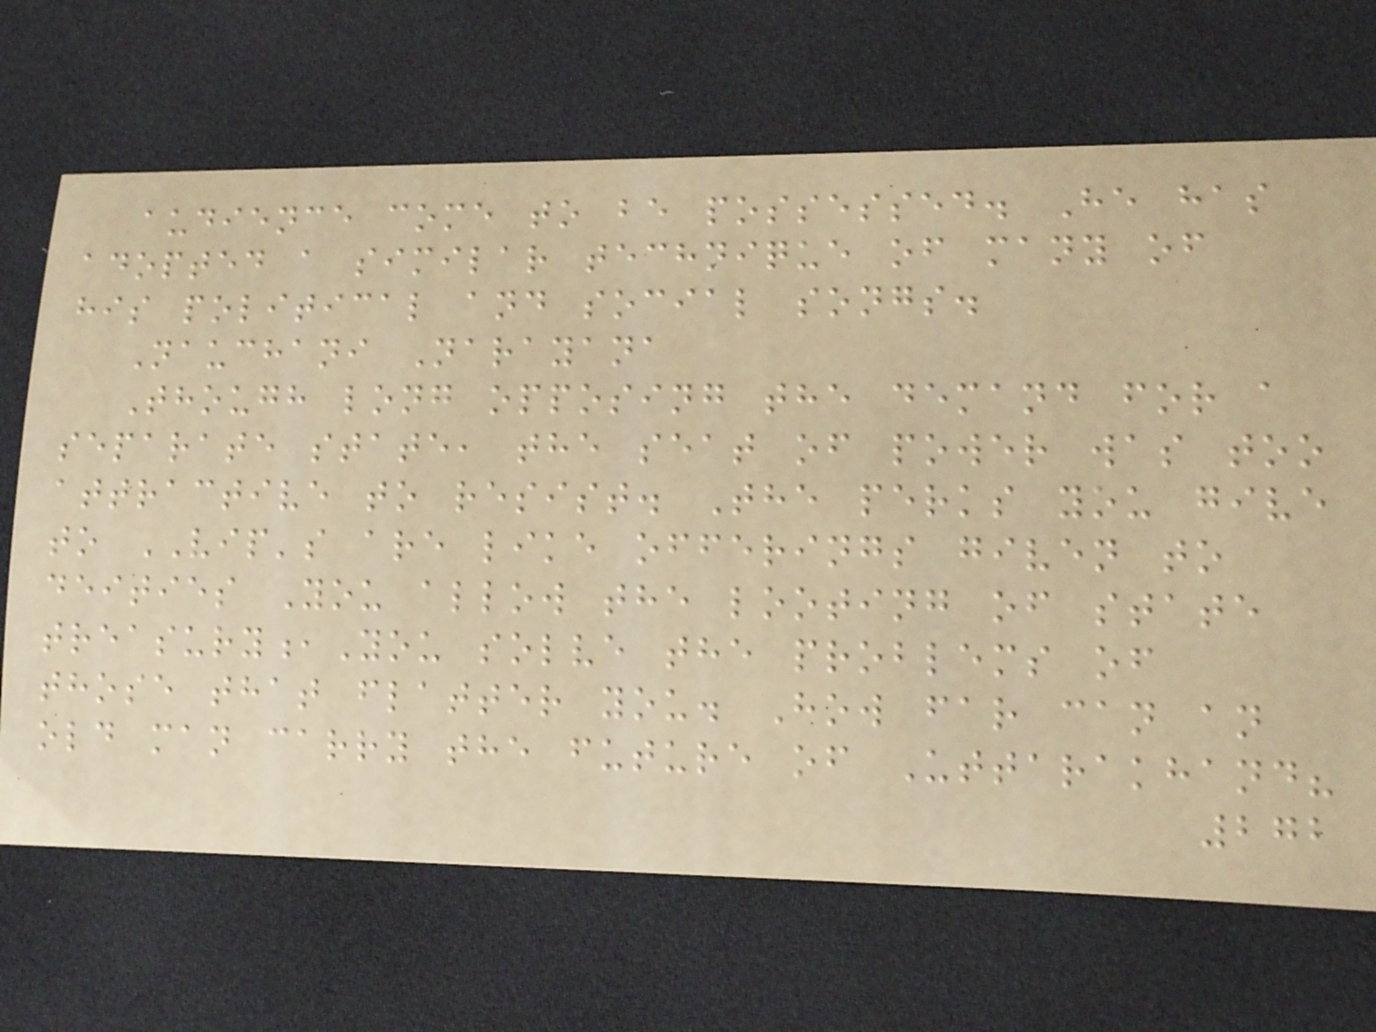audience come to be possessed. He has
adopted a similar technique of many of
his political and social songs.
Nauchani Narayana
Though long opposing the demand for a
separate state, the seat of power was too
attractive to resist. The perks you give
to VIP's are like offerings given to
deities You allow the looting of state
treasury,You solve the problems of
those that flatter you. How far can an
old man carry the future of Uttarakhand?
272
